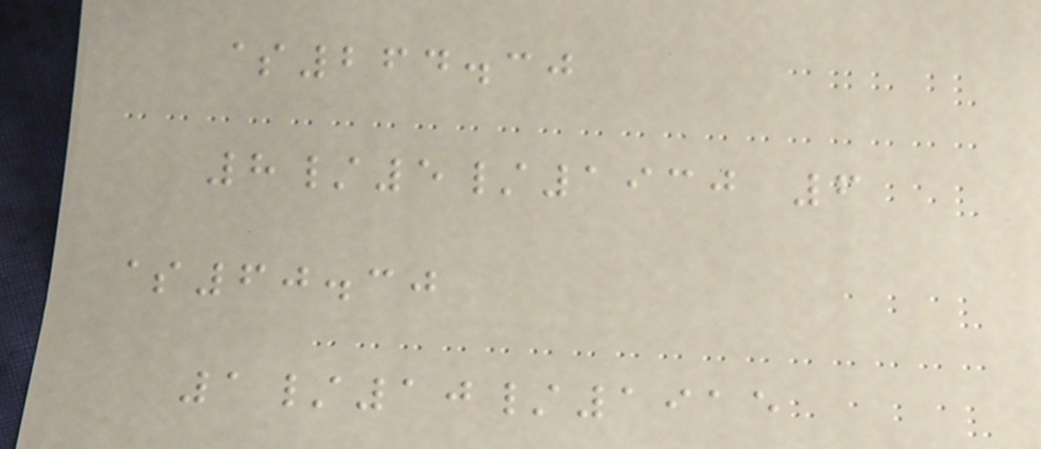$264.30
8/5/1930 6
$60.30
1/10/1915
